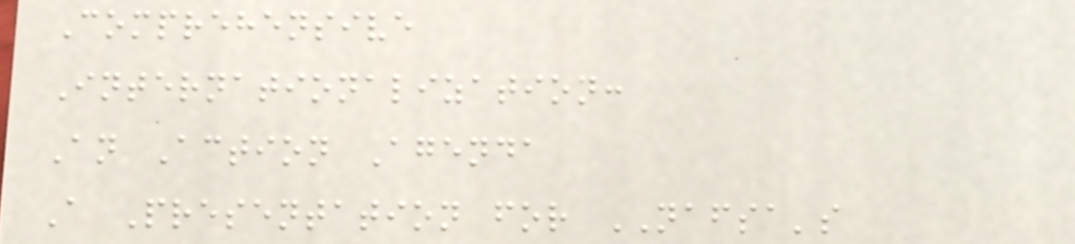Comprehensive
Internationalization:
An Action Agenda
A Presentation for NAFSA's
